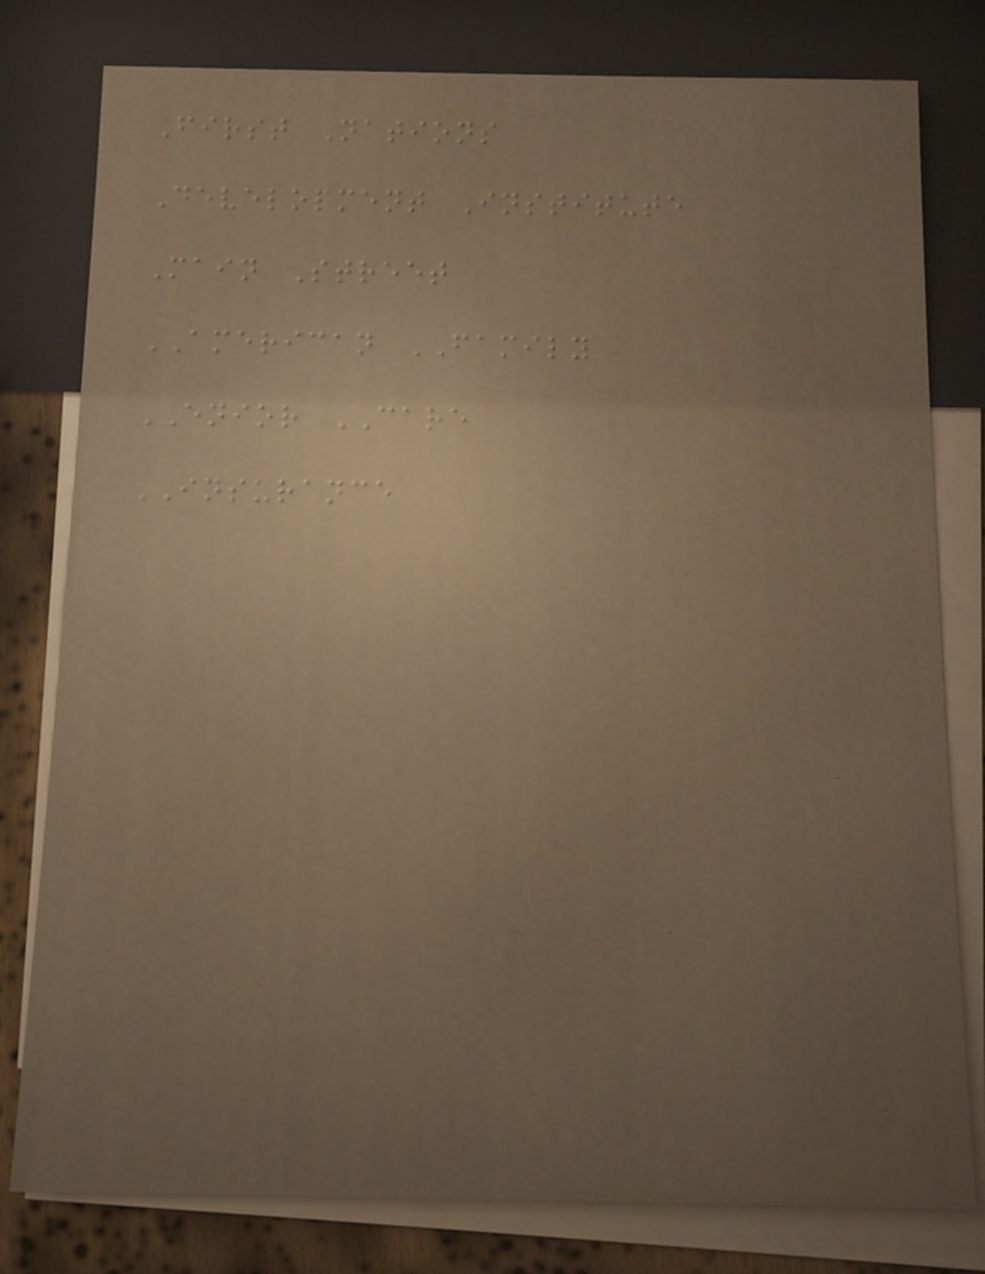First Nations
Development Institute
Main Street
AMERICAN FAMILY
ENIOR CARE
INSURANCE
